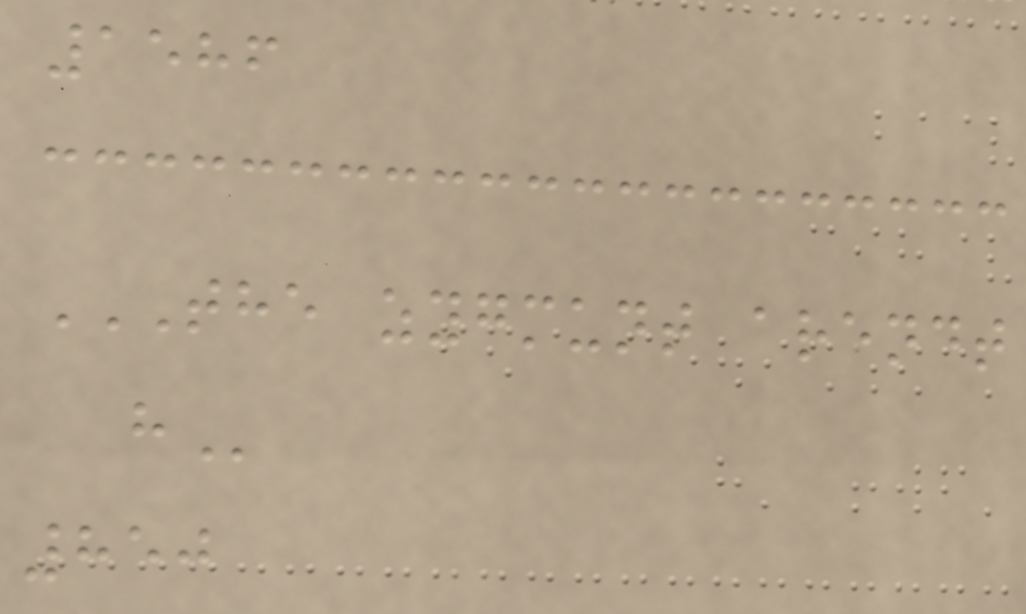1586
THE ZYGMUNT ARENDT
H
850
